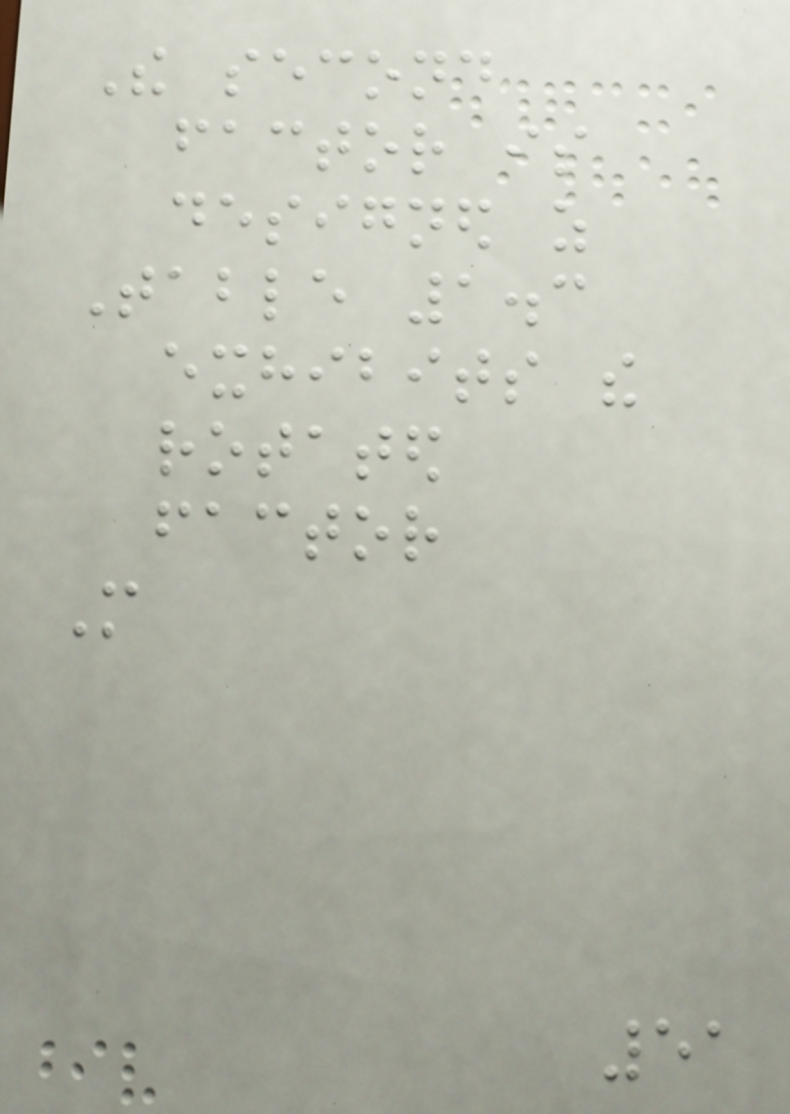The second
factor is
designed as
Table 1.3
exhibits the
rotated
factor
More
51
